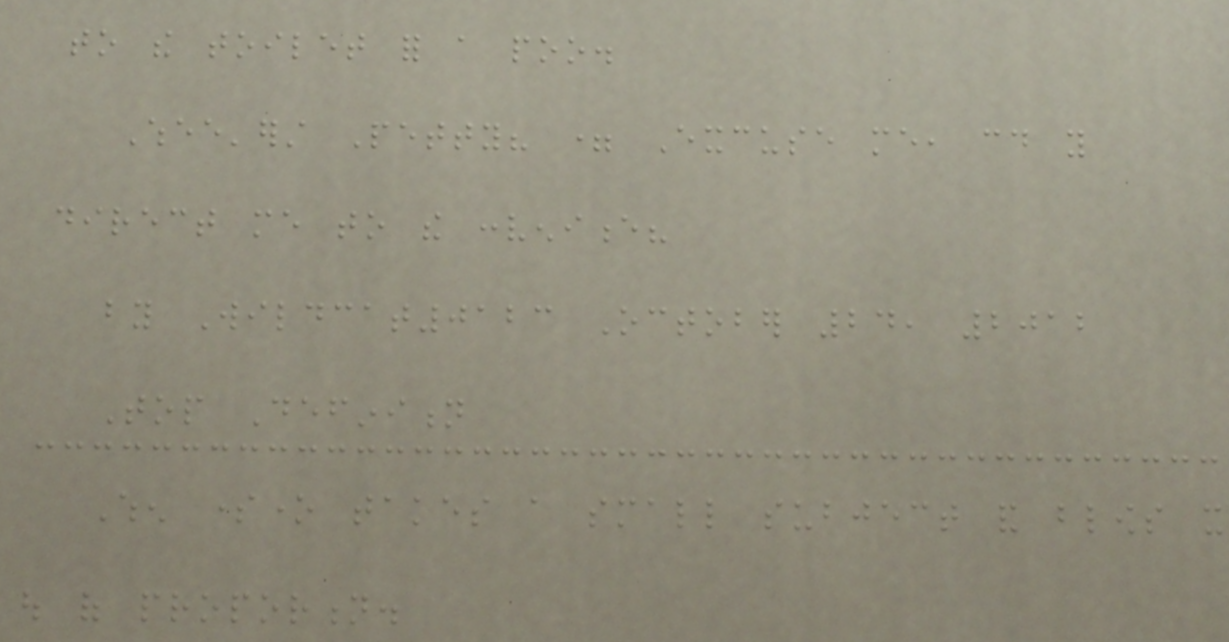to the toilet for a poo.
Whee'erst Petty? = Excuse me, could you
direct me to the convenience?
by Wildcat0123 October 24, 2012
Top Definition
When someone takes a small subject and blows it
out of proportion.
